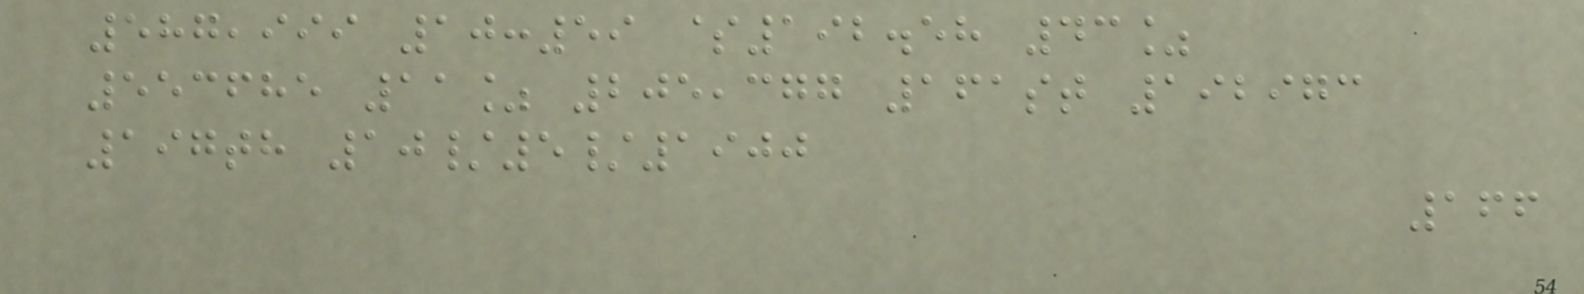587,999 10:59 $192.58 43%
553685 11% 205,377 161st 192973
197th 10/5/1900
166
